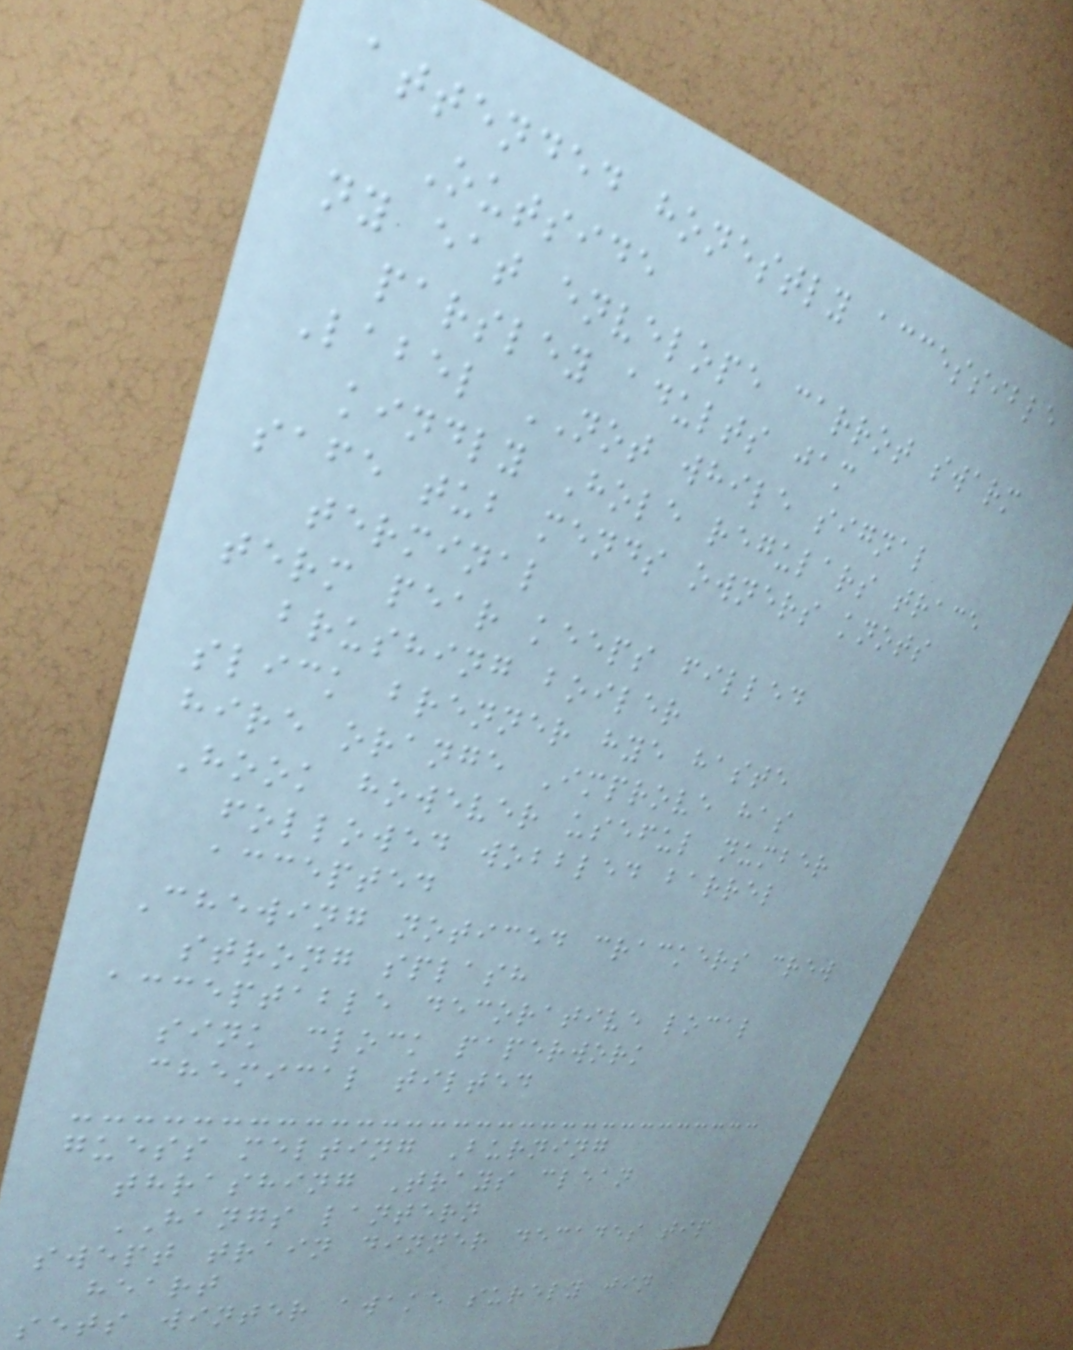attended honestly accessible
Outside
ny eat envelope carrot swarm
parsley adults jam
Label NOT while signal
kindly Hole regulars trace
safe tub mends owners knots
terminal
term pear keeps filled
brushing boiler
slick brenner hye haste
hire orange Improve has
Hook however useful number
followed wobbled barrel
accepted
Chewing noticed crackers crew
strong splash
acceptable decorative local
sink clock paperwork
chemical tilted
guess melting Burning
thrashing Trays clean
HANGS lantern
swept train dinner decades tip
heart
sets winter awake surely jin
